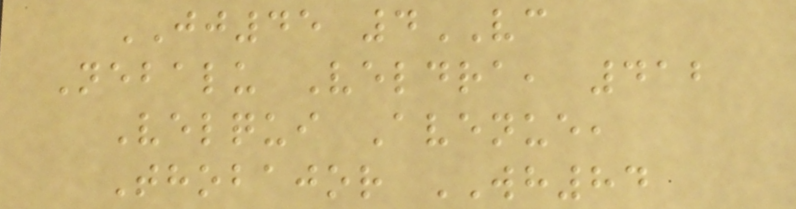JJ45 4VC
Nebalu Veldra, 412
Velqui Avenue,
Thobajor WH84
